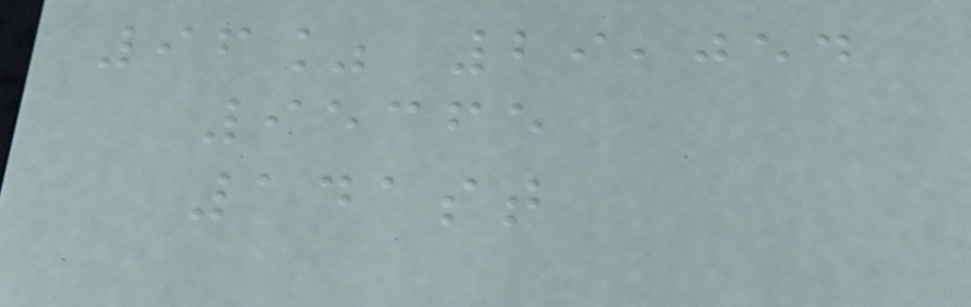96% 29,054
95365
141st
